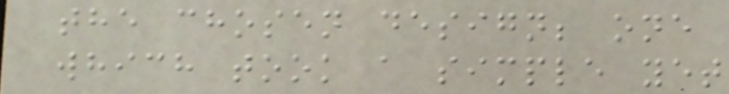the chosen design; one
which took a simple yet
